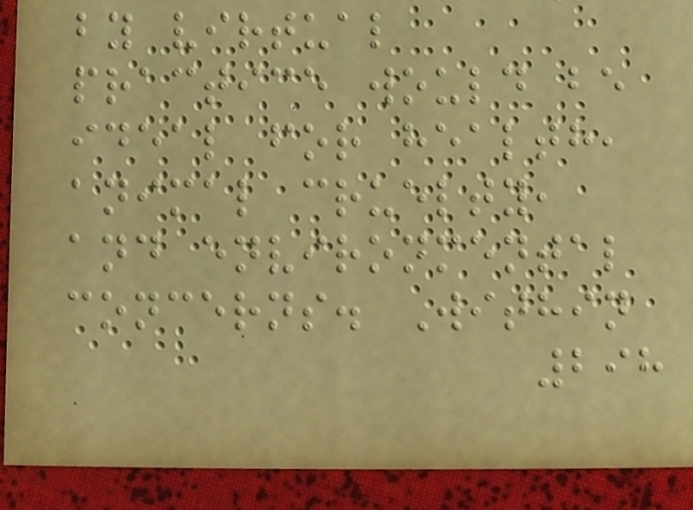by virtual
practice would be
ideal for health,
animal cruelty,
and environmental
concerns. Within
298
